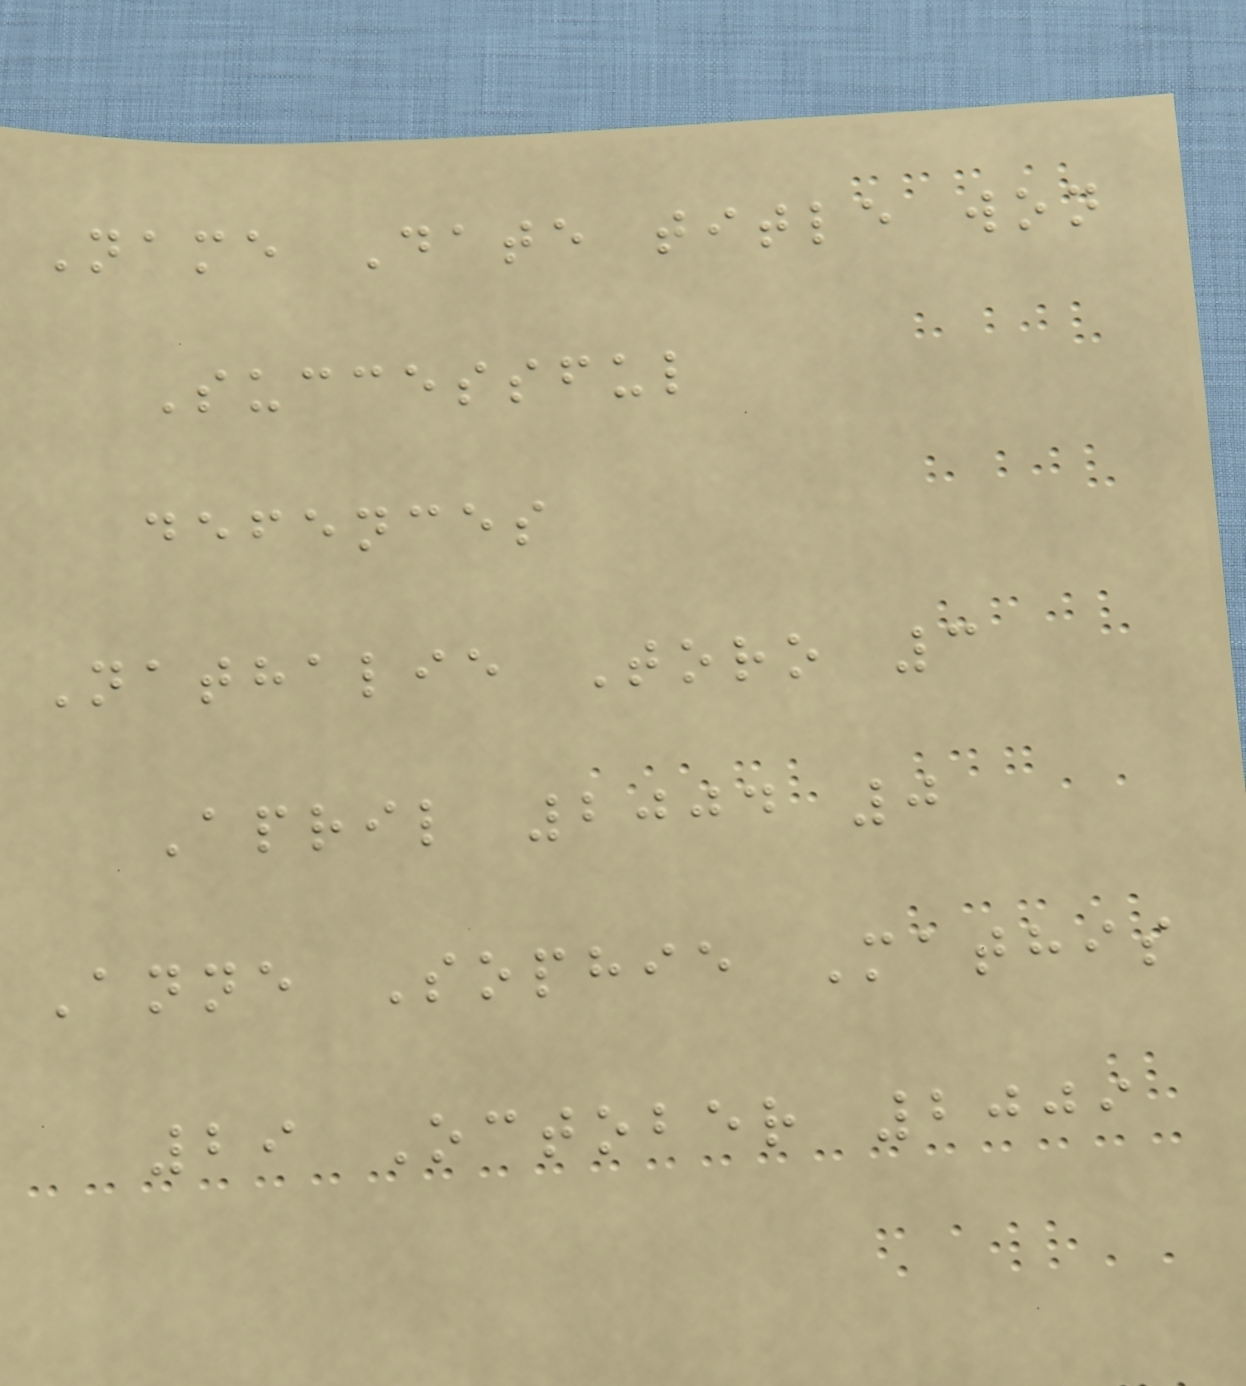Name Date title won
Successful
defences
Nathalie Toro 3
April 2004 0
Anne Sophie Mathis
29 October 2009
